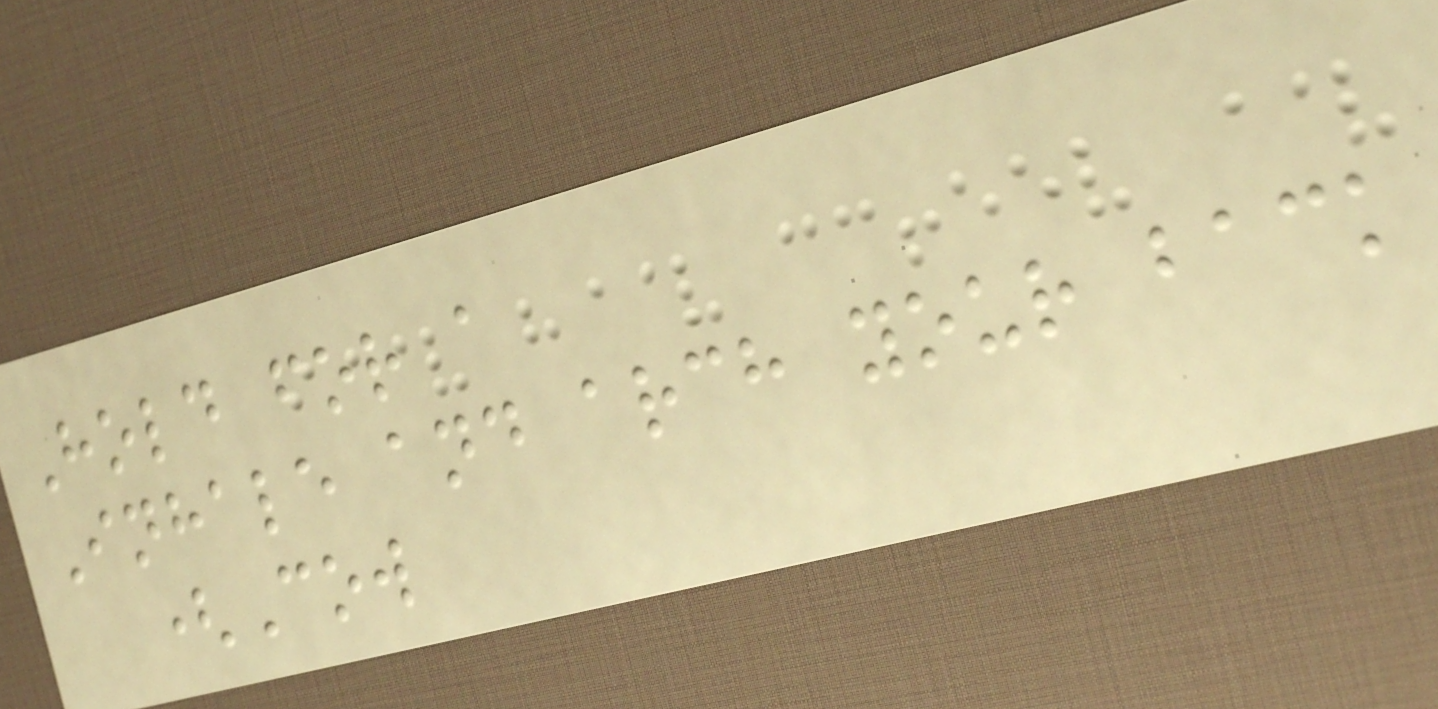Hold for a
Inhale and arch your back
(Cow
